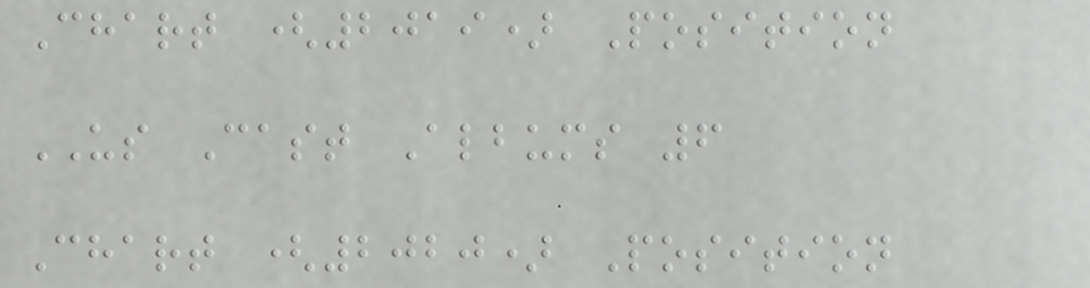Chart (2019) Position
US Cast Albums 6
Chart (2020) Position
